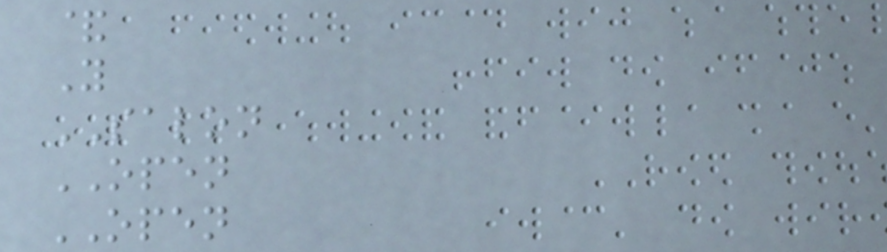&
Y
SALON
OPEN
OPEN
